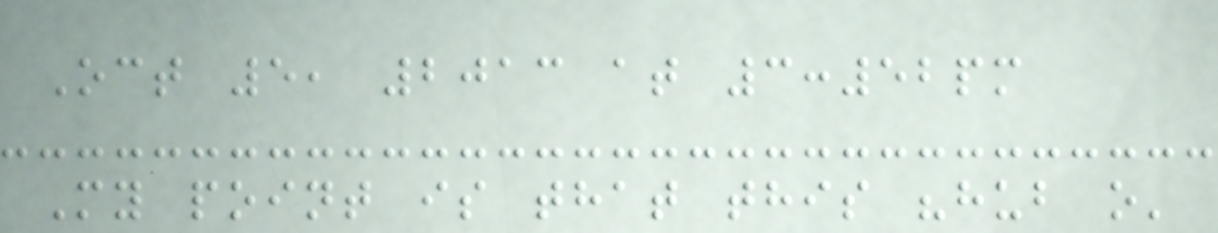Oct 5, 2013 at 3:52pm
My point is that this "hub o'
